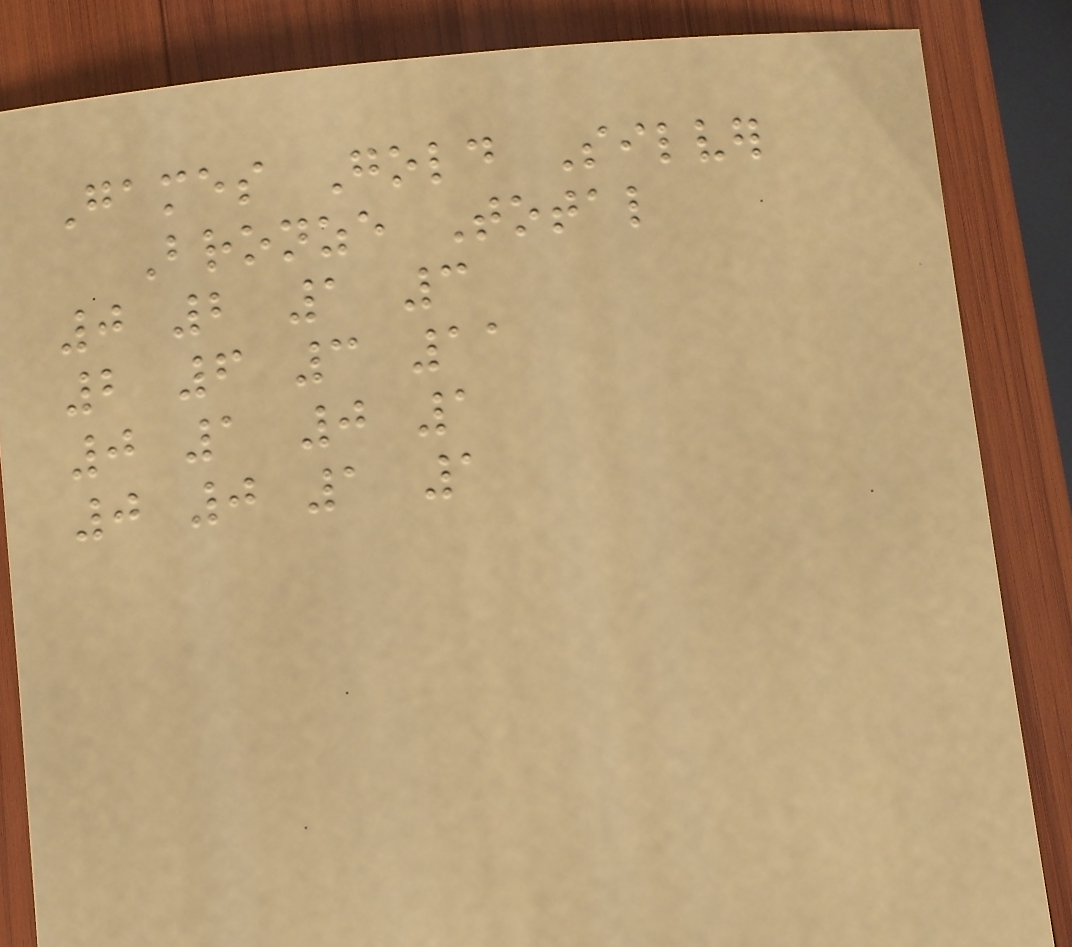Games Gold Silver
Bronze Total
0 2 1 3
2 6 3 11
0 1 0 1
0 0 1 1
